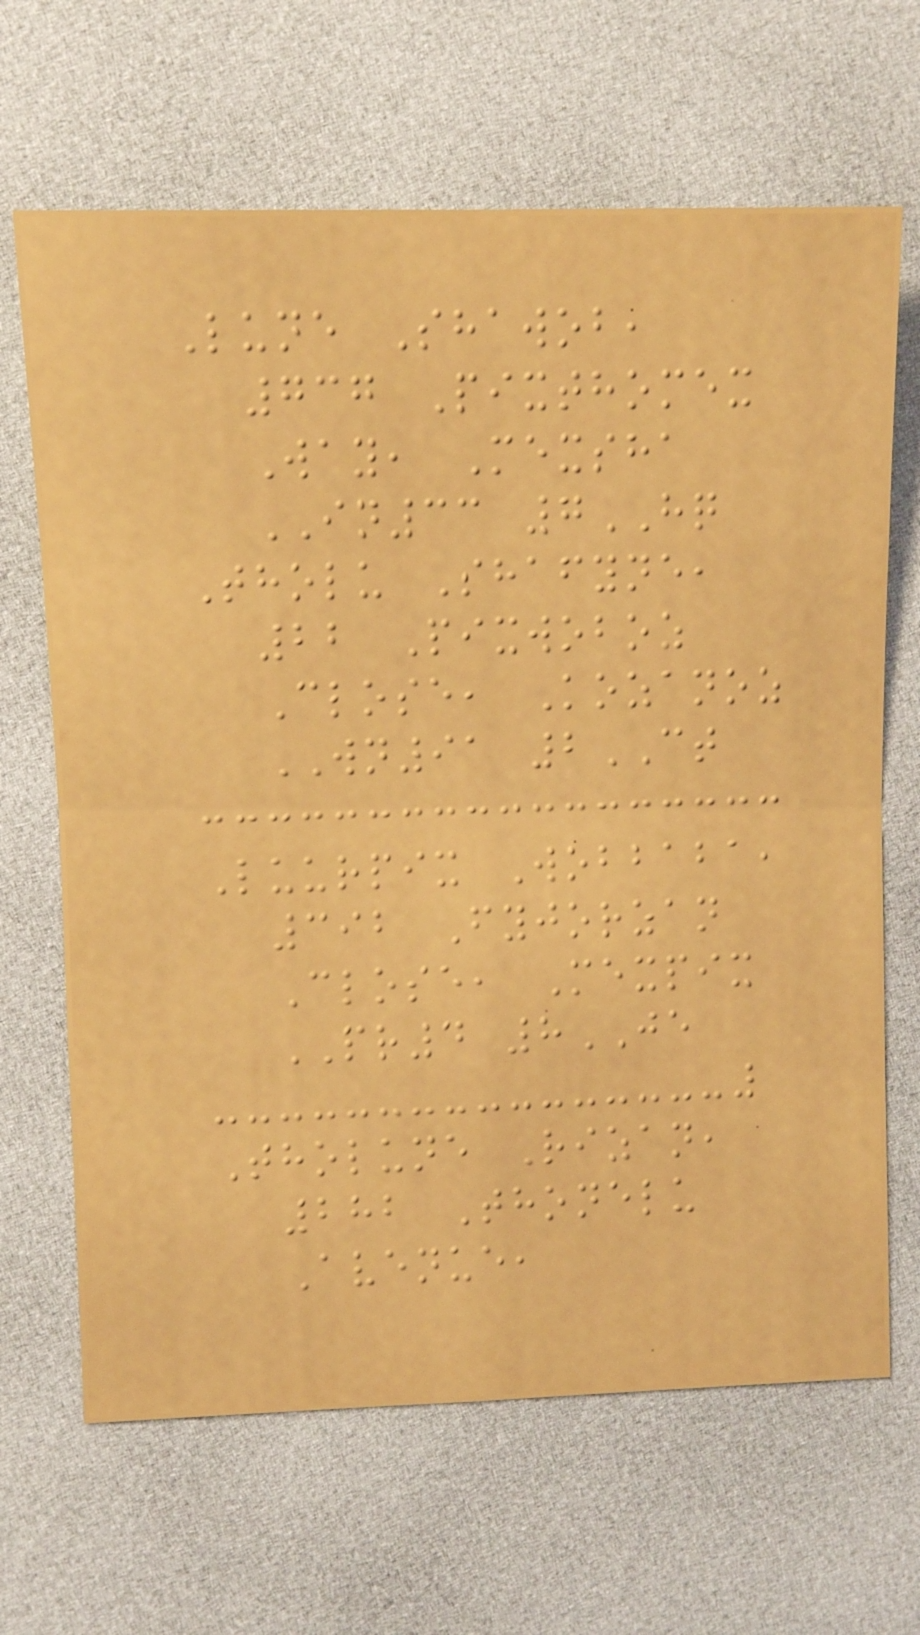Lune Shawob,
737 Pixthomex
Way, Mexsha
IN33 7HQ
Tholu Shafyne,
22 Pixwoboz
Close, Kozanoz
WN91 2CT
Luurpix Wobbaba,
392 Fyjorzan
Close, Mexpix
PR4 8JE
Tholune Rizan,
282 Thonelu
Avenue,
